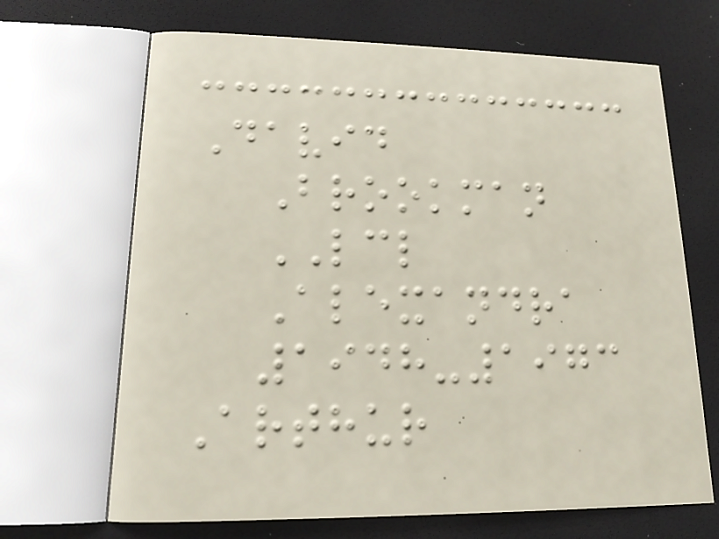David
Brookman
LCL
Alexandra
1948-1973
Arthur
